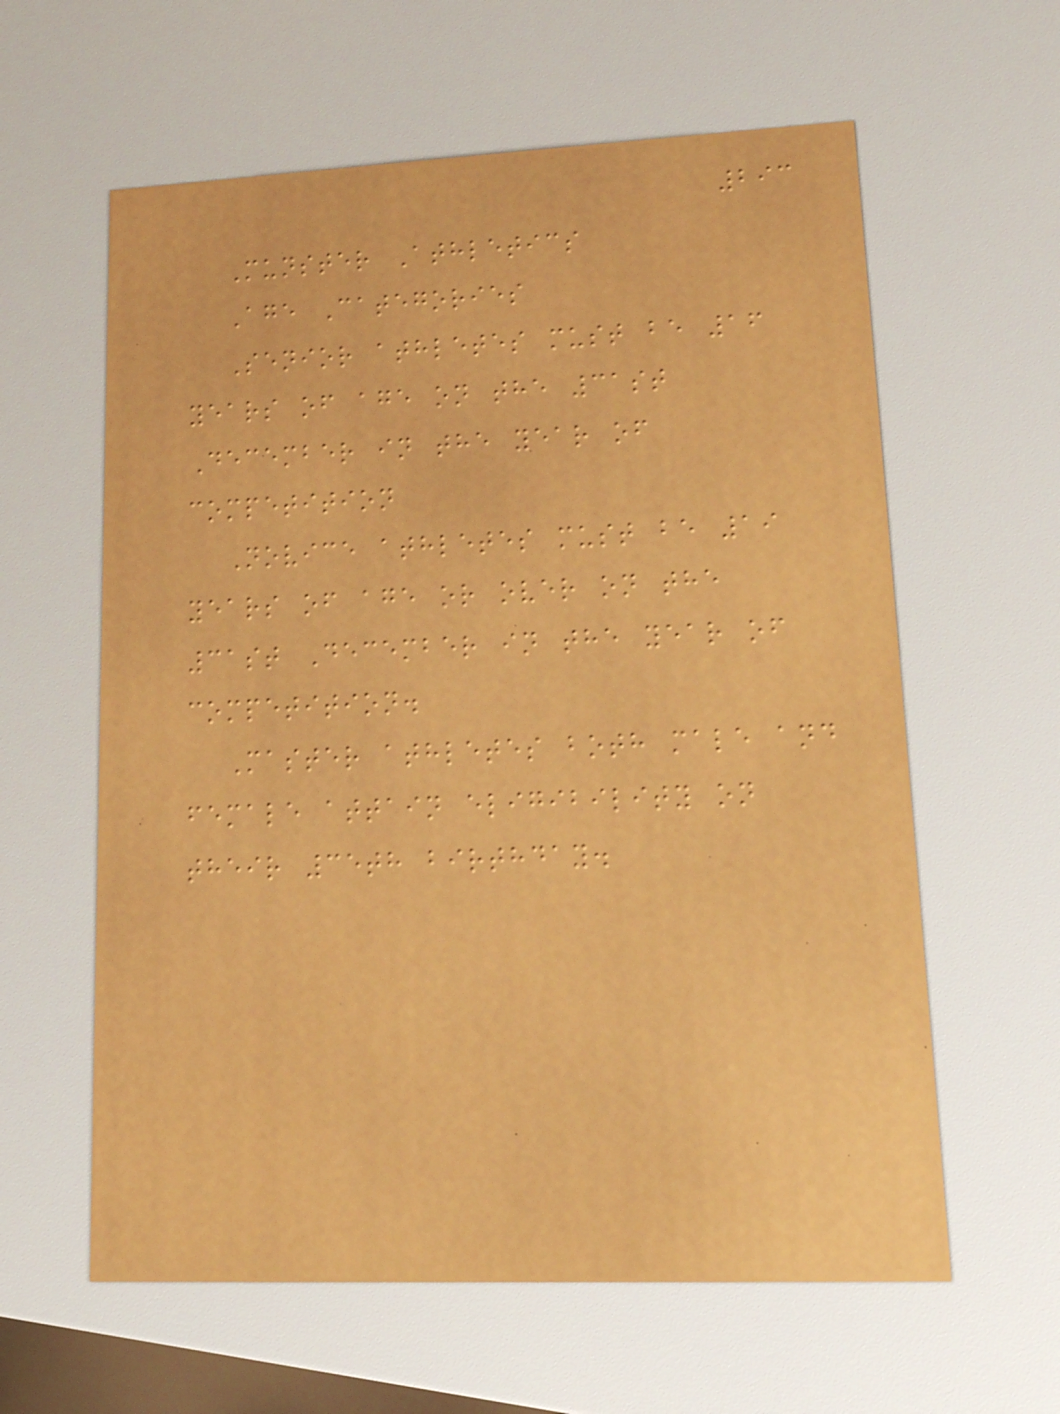293
Munster Athletics
Age Categories
Senior athletes must be 16
years of age on the 31st
December in the year of
competition
Novice athletes must be 19
years of age or over on the
31st December in the year of
competition.
Master athletes both male and
female attain eligibility on
their 35th birthday.
